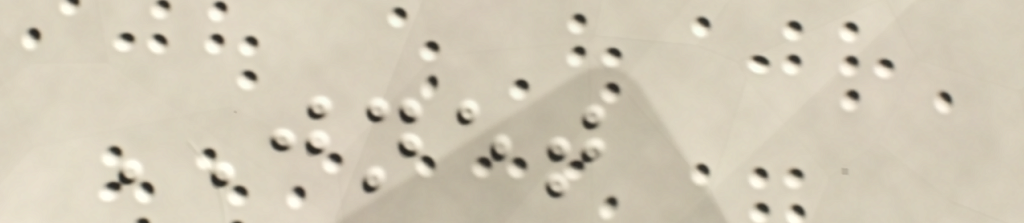JNET
